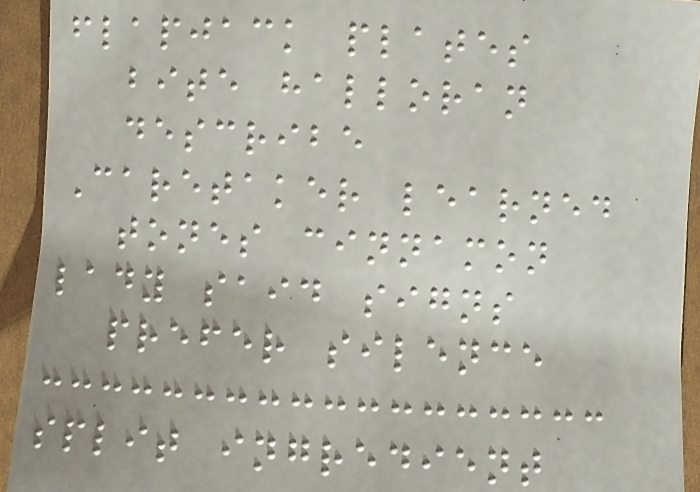flapjack plates
bite halloran
describe
Caretaker learned
tones cinnamon
lady said signs
prefer silence
split ingredient
